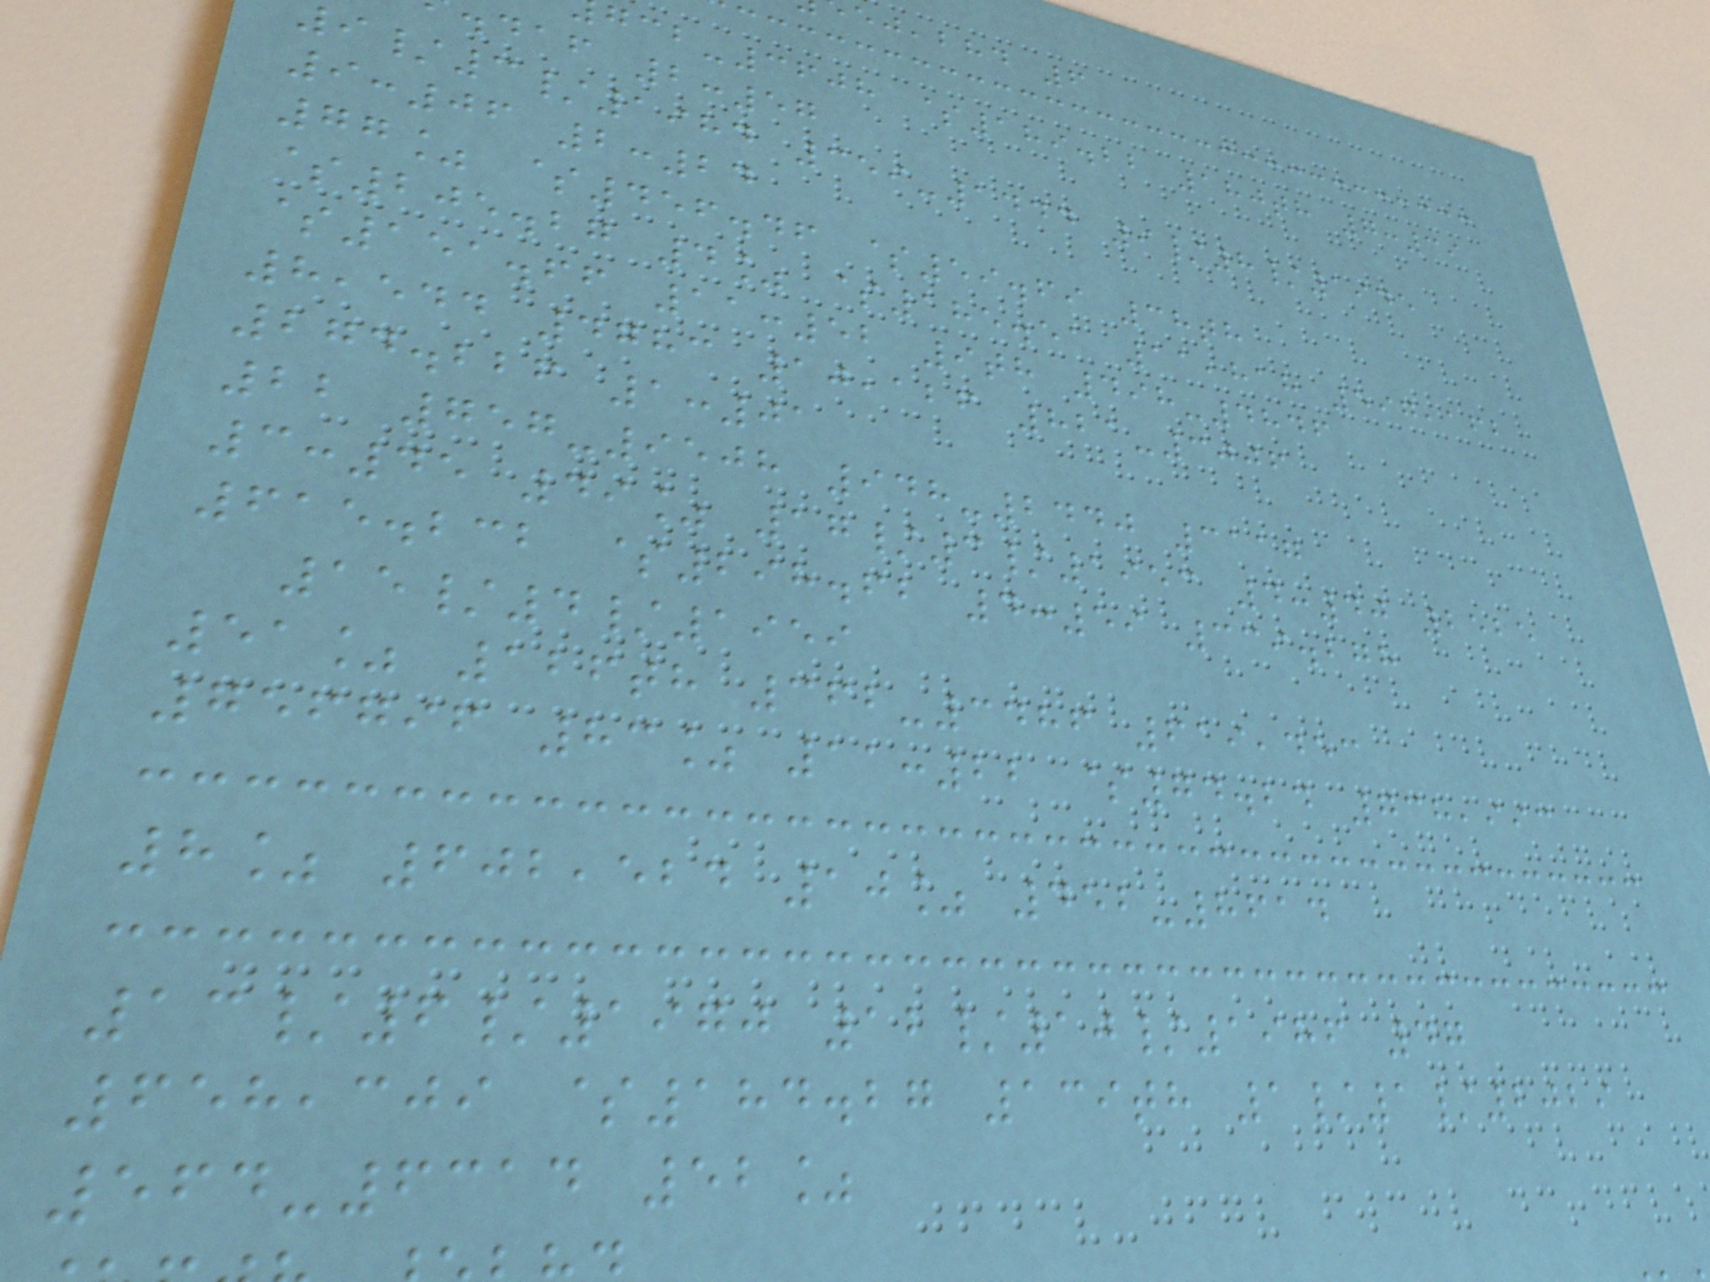,bhd 6
-3608 $189.22 180th 7:39
.daf 2:57
/3/1984 359-1444 9/8/1945
9:06 2:24
77% $456.46 $59.69 38th
$205.27 4% $185.51 11,818 597,162
$151.66 11:52 9th 498-4846
8,544 4783 10,126 821-3006
274.226 1:01
22 757-9508 948-2440 3117
3:45 49% 17/3/1953 4:40 2525
615.232 $298.62 4:59 339.278
15/4/1959
51% 126th 362-3486 619,453
756796 83% 11:22 $74.24 738,993
8% 602,524 10% 452-8614
13/6/1970 12/10/1986 47
658,309 $184.27 139th 1/1/2029
564-6314 52%
